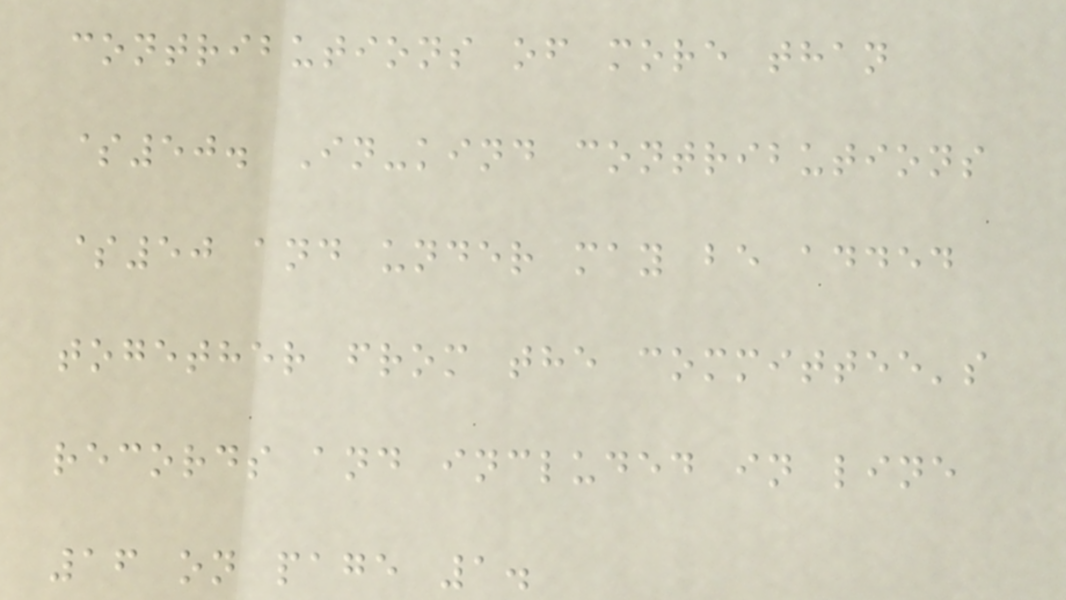contributions of more than
$50. In-kind contributions
$50 and under may be added
together from the committee's
records and included in line
16 on page 1.
